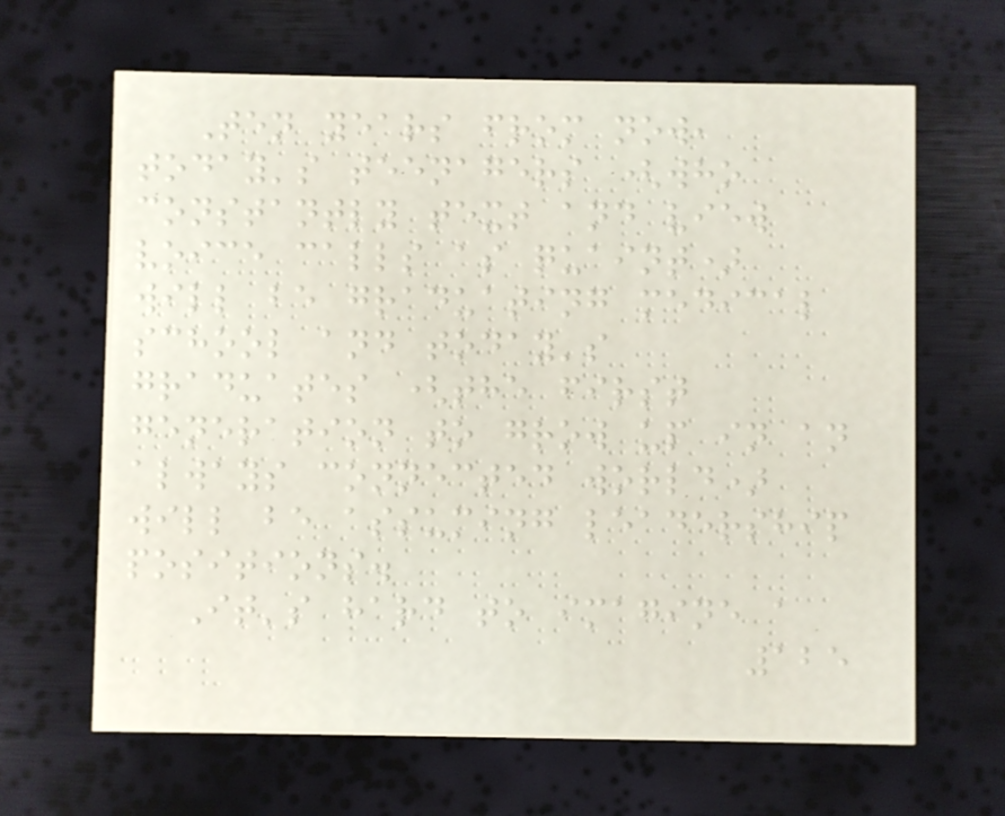Ten years from now,
today's teenagers (who
constantly text and view
voice calls as quaint)
will be graduating medical
school and today's
graduates (the first
generation to grow up in an
always connected world)
will be assuming leadership
positions.
It's hard to imagine a
125
